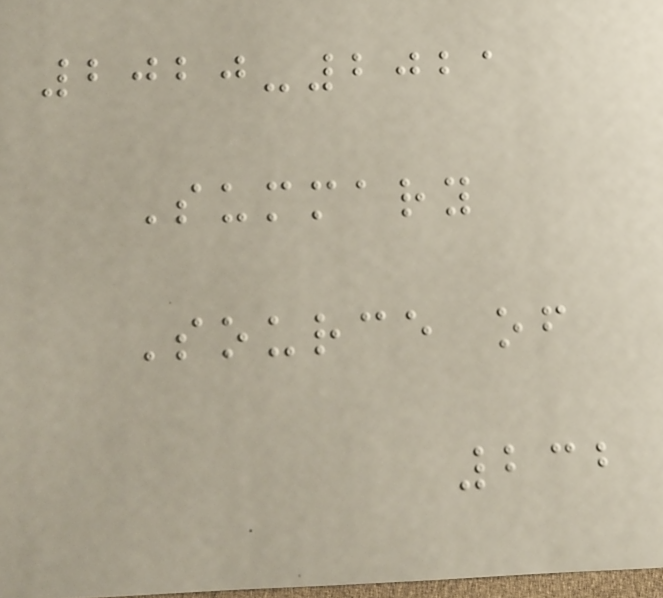2020-2021
Summary
Source of
232
